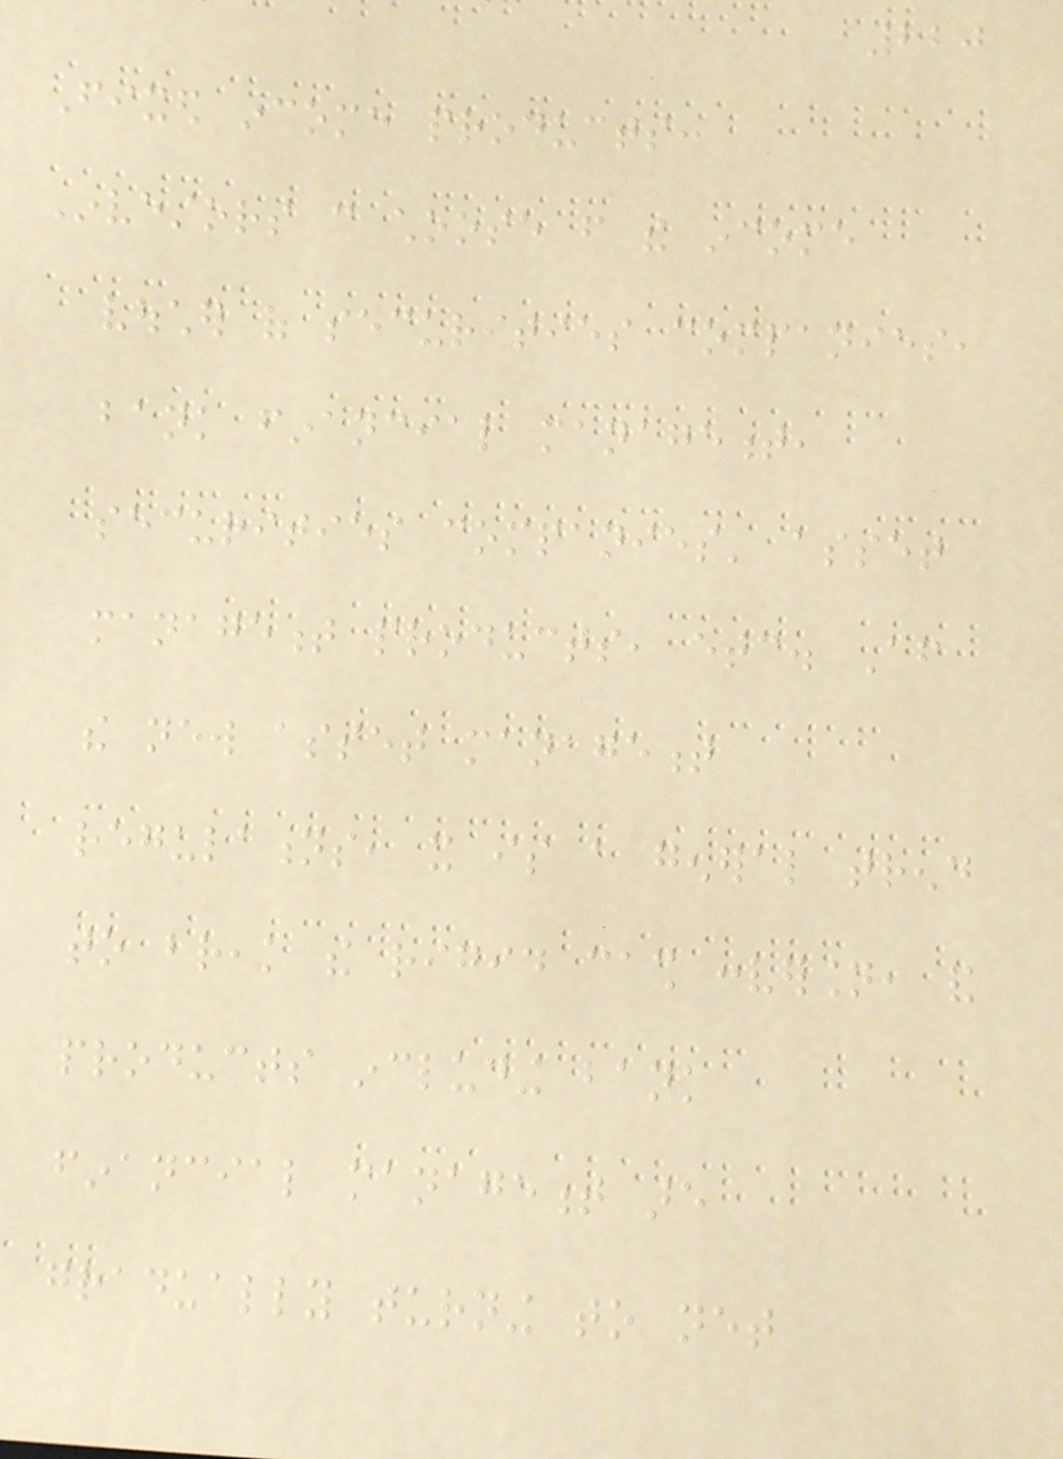220
Fixed income products:
Investors can choose from the income
voucher of securities companies,
bank financial management,
securities companies' asset
management products, etc. After
the new asset management
regulations, it is a general trend
to break the rigid cash conversion, and
products including bank
financial management are
gradually turning to net
